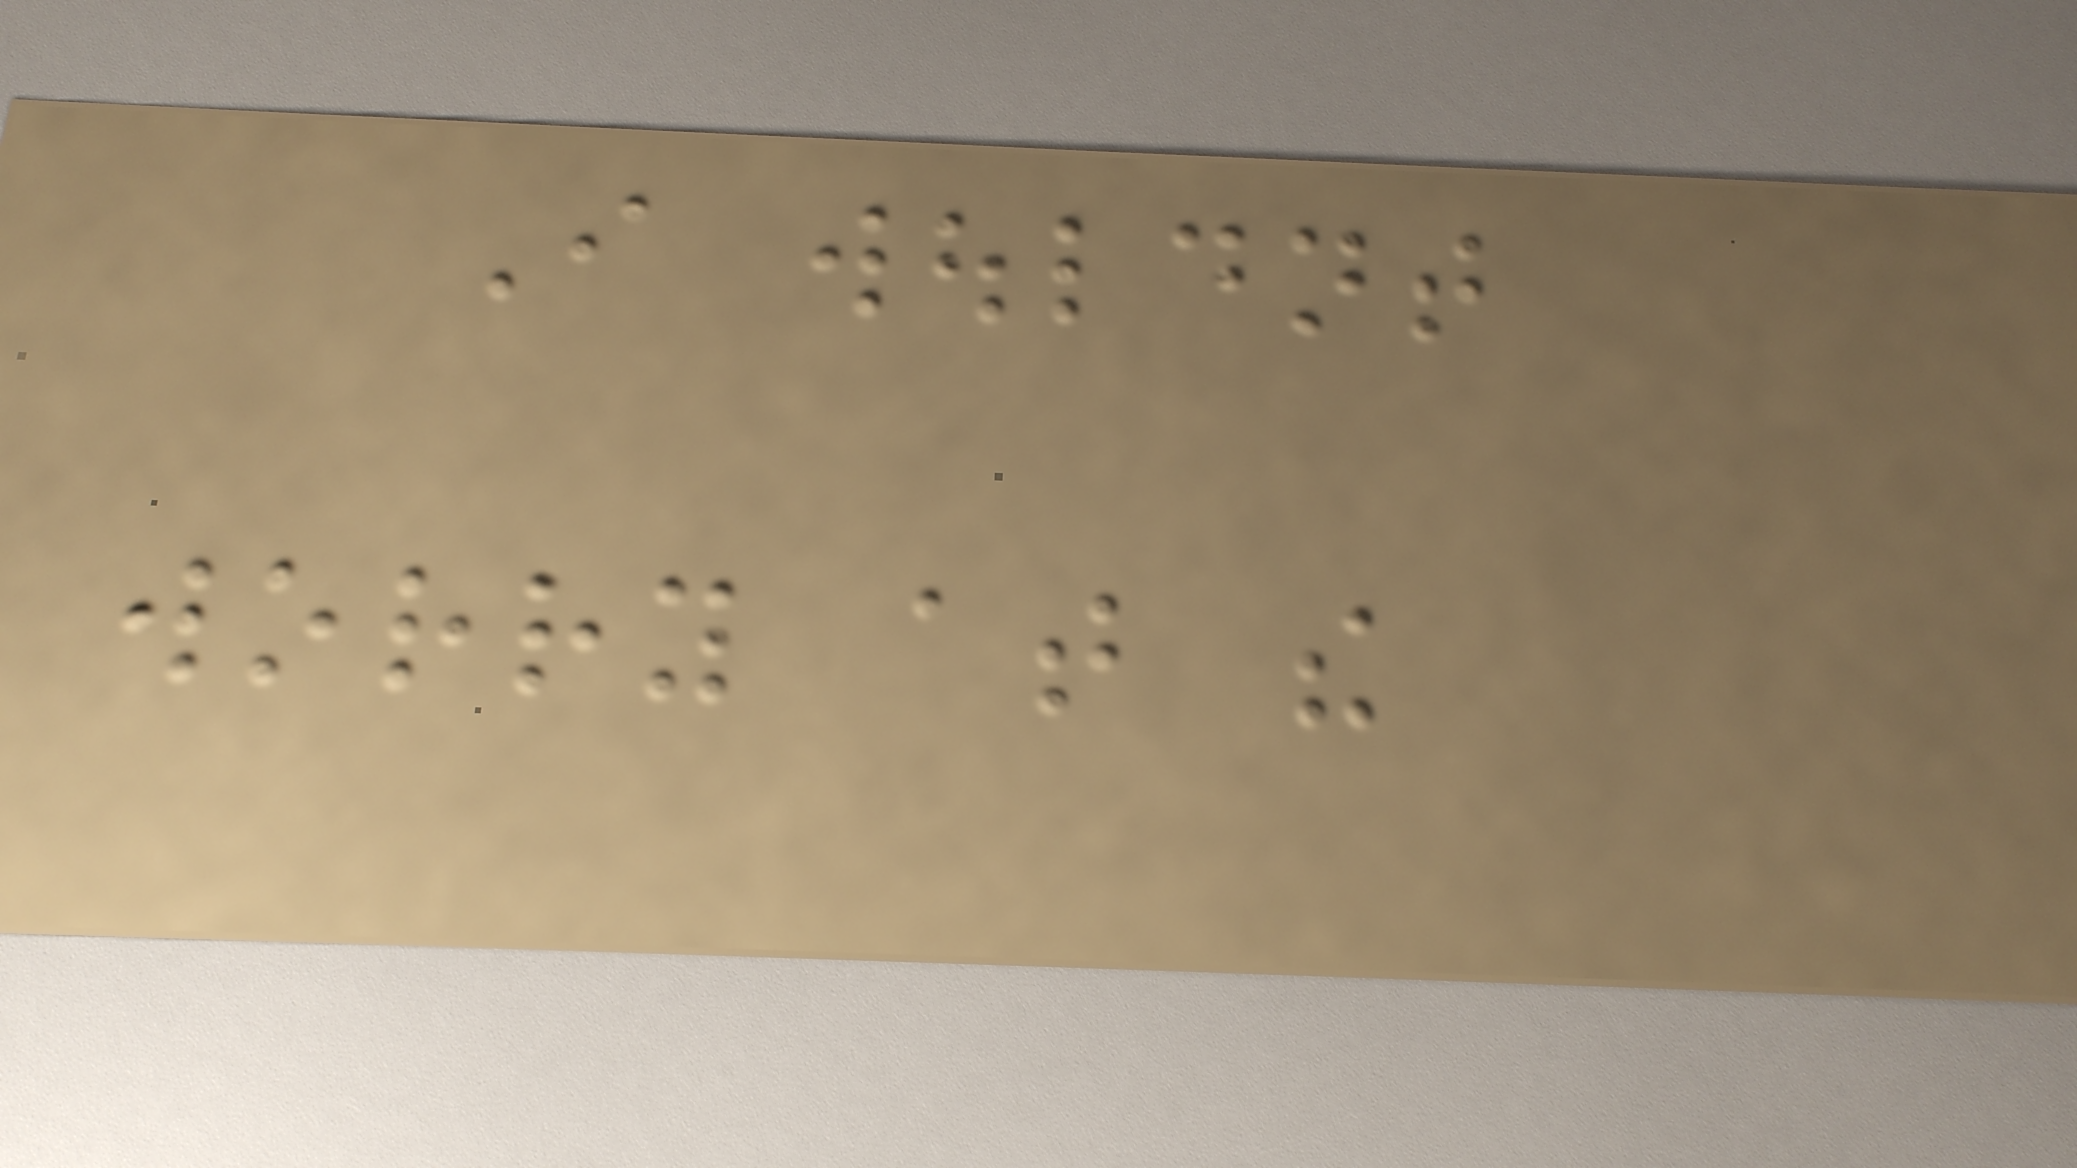I wouldnt
worry at the
